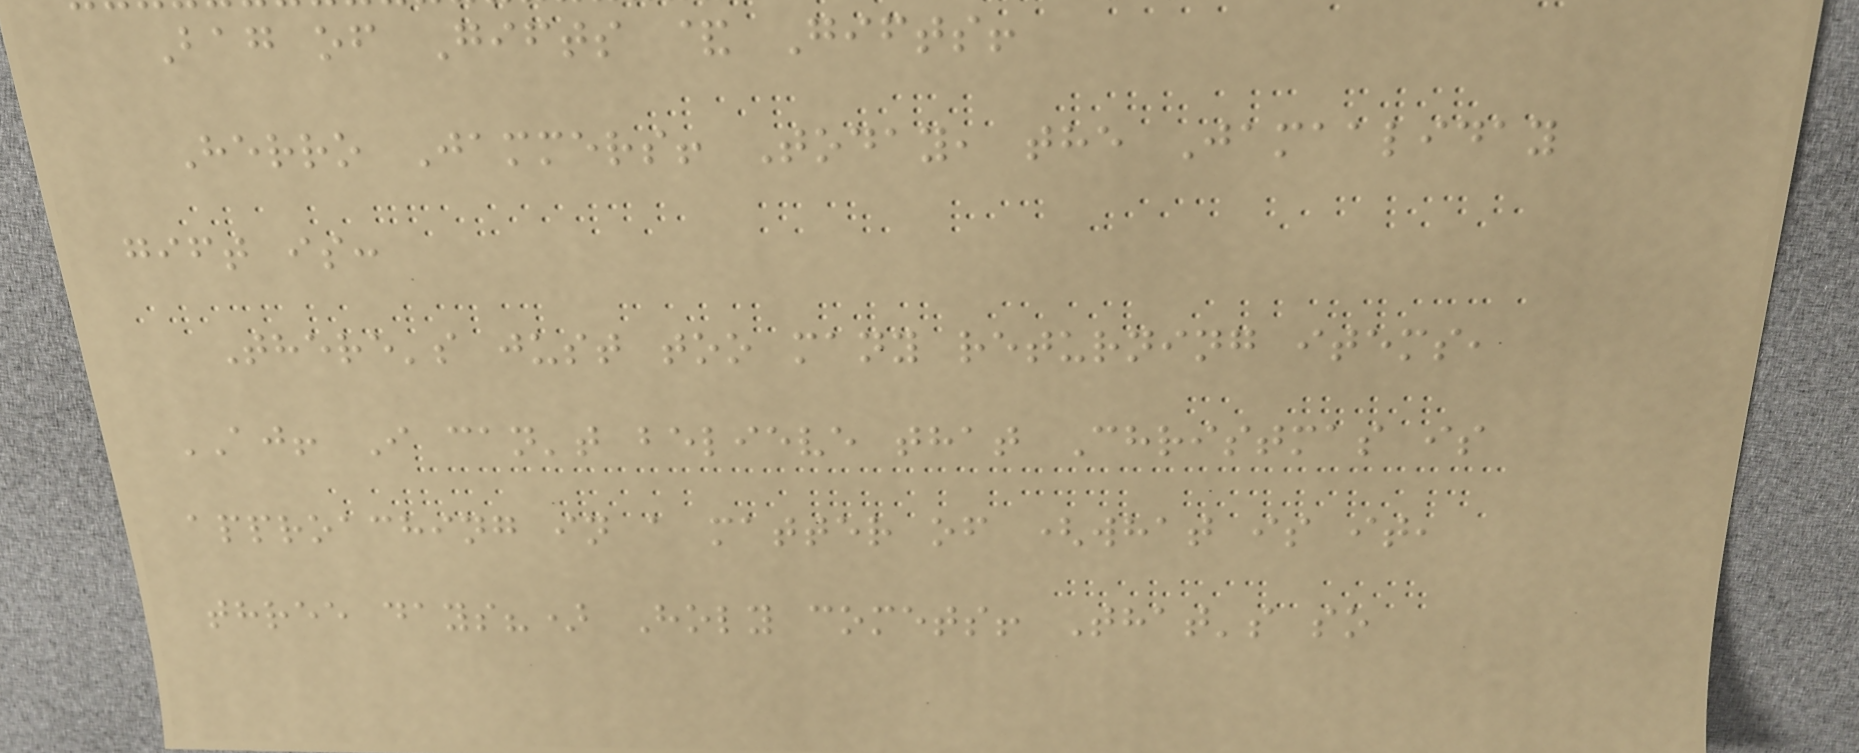Bag of Gifts & Gifts!
Herro Jammers! Today, the Jamaaliday
gift is:
There's just too many returning items,
AJ! I can't believe that Christmas is
approaching in a matter of (what is it,
three days?) Holy comets! That's so
